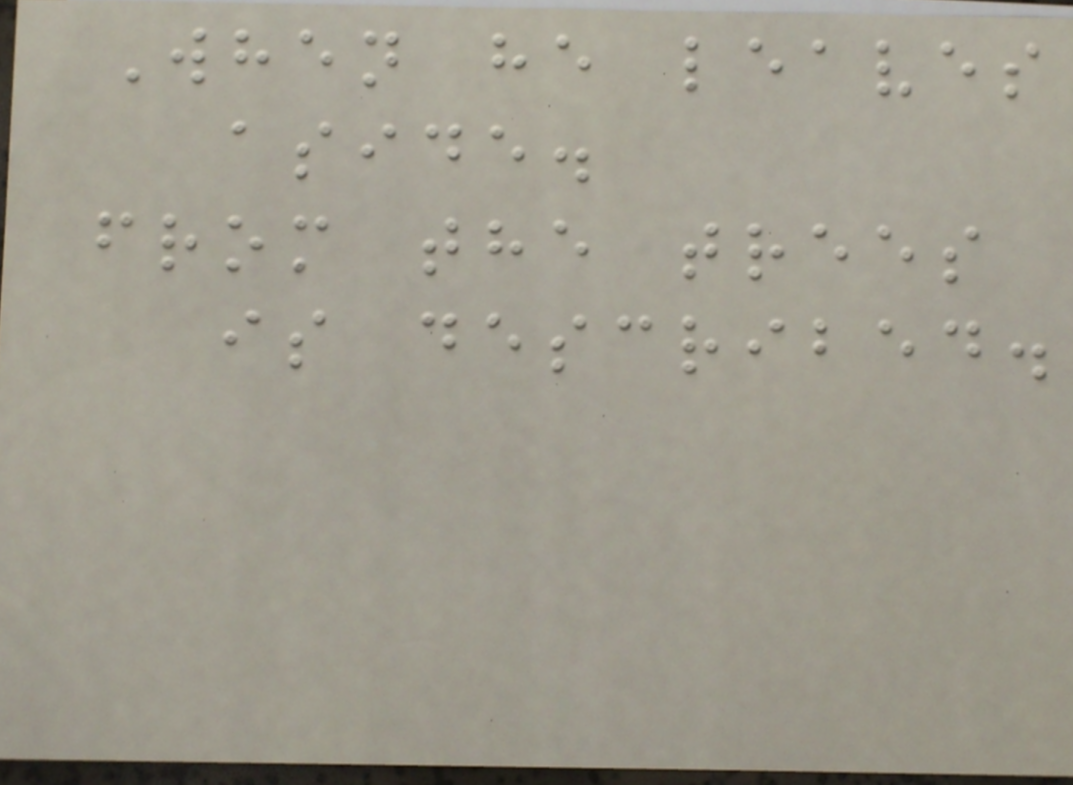When he leaves
aside.
from the trees
is described.
